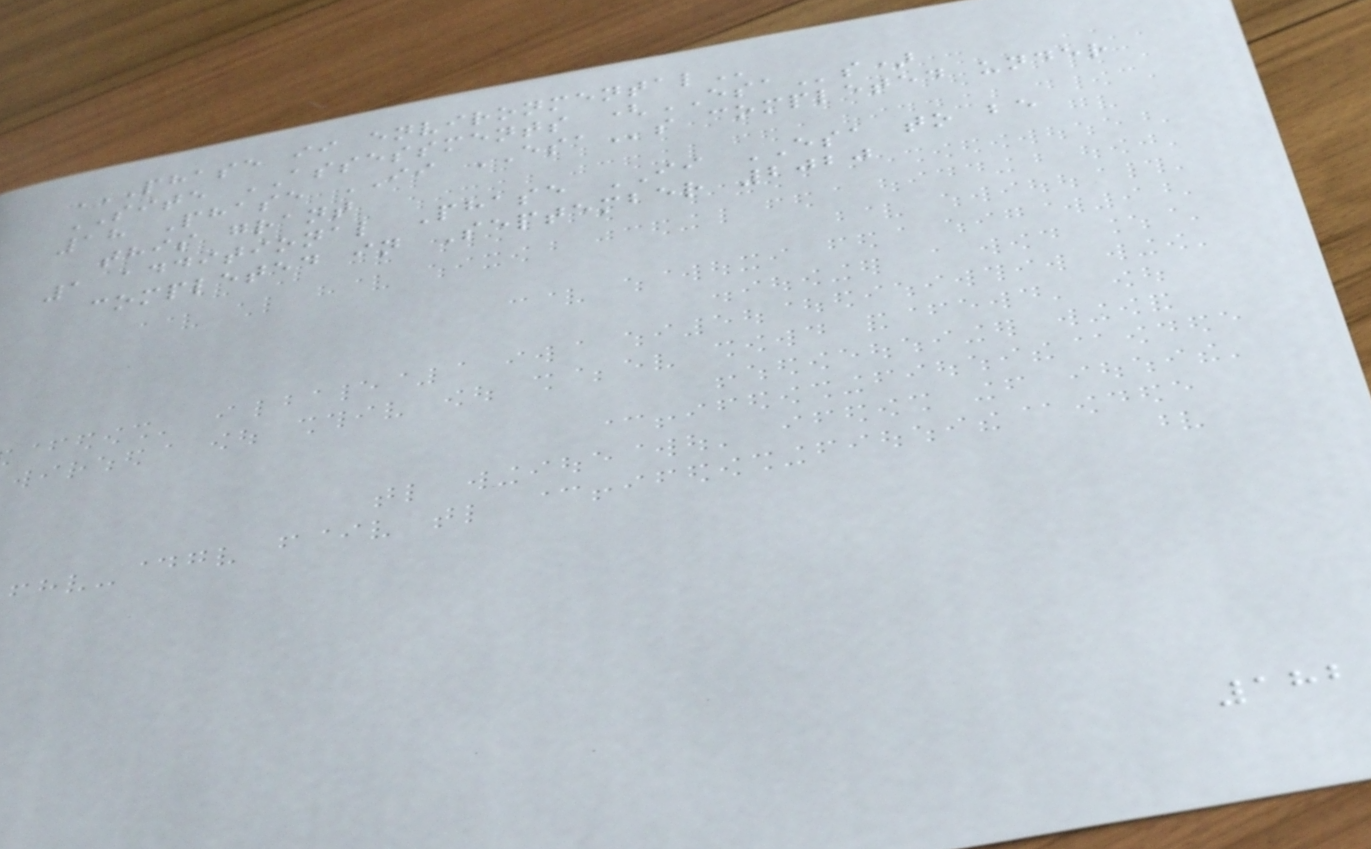PHASE II ENVIRONMENTAL
SITE ASSESSMENTS (ESAs)
18 Phase II ESAs completed under
this grant
1 additional Phase II ESA to be
completed in September 2020
182
